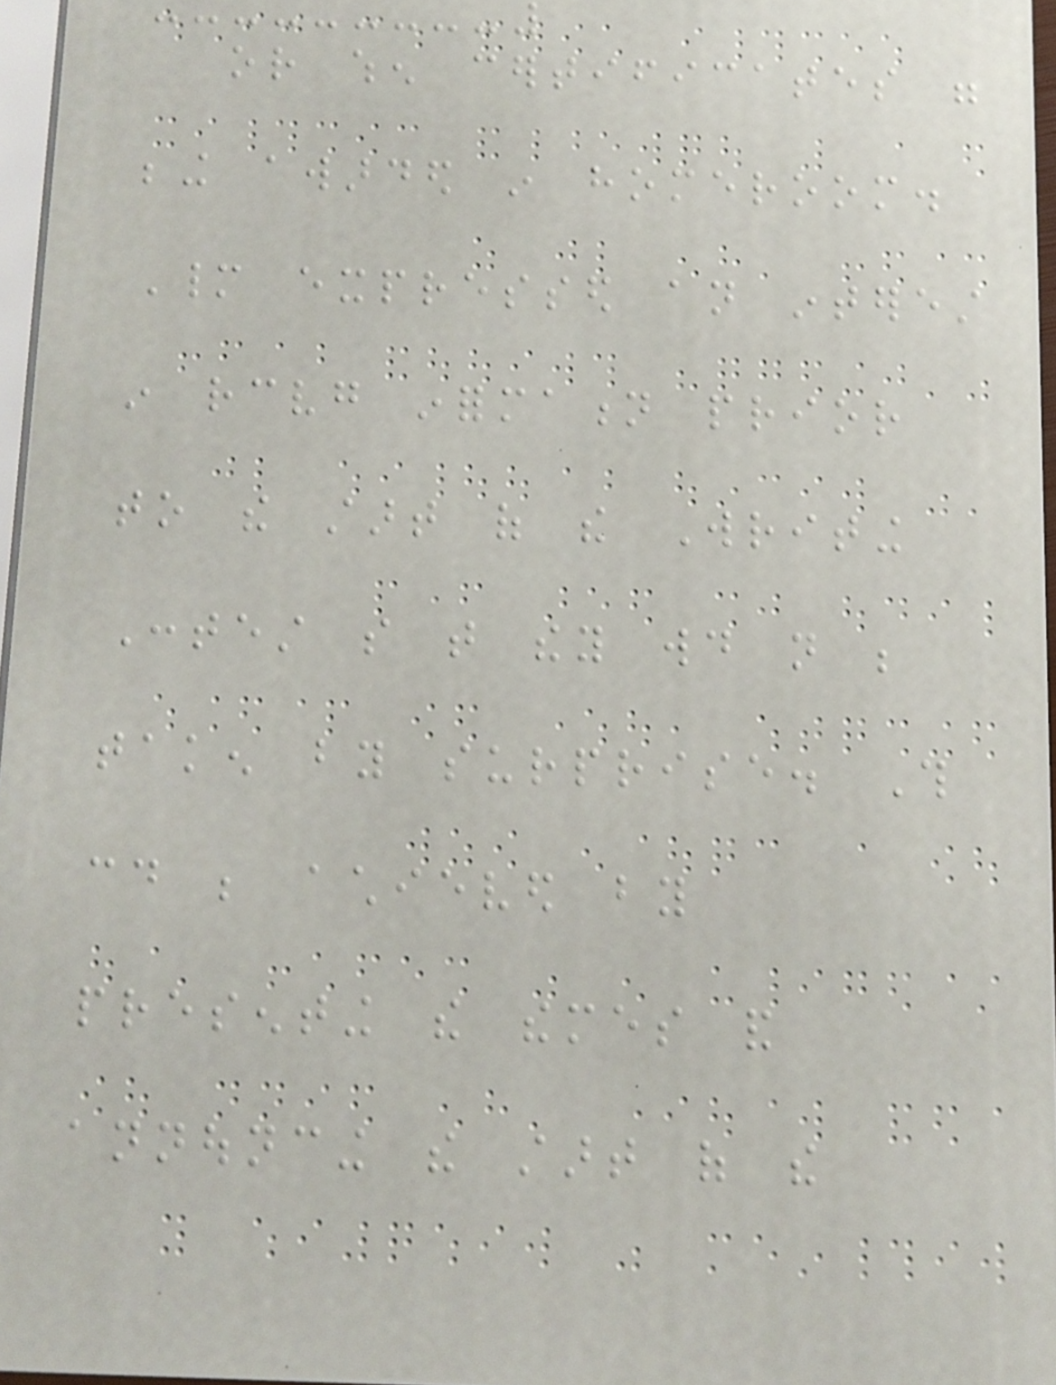or when certificates were
being awarded in homeroom.
Many expressed an interest
in receiving information prior
to the start of the Writing
Contest so that they would not be
taken by surprise. This
could be achieved by
presenting the themes and
announcing the start of the
